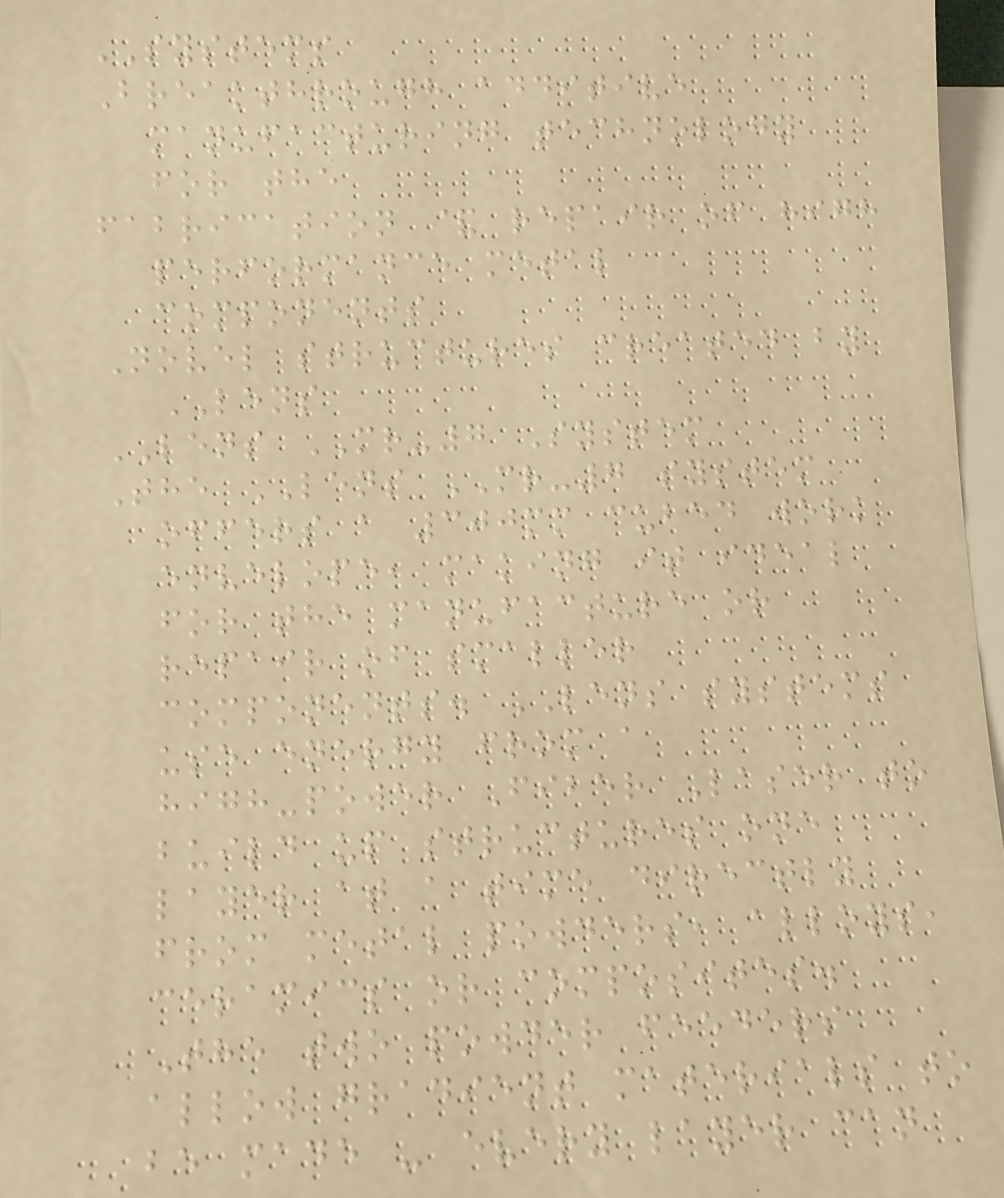SYSTEMS
Breakthrough additive
manufacturing technology
for the
fabrication & repair of high
performance metal
components
Novel structures created by
LENS
LENS MR-7 System
The LENS MR-7 system
offers a 300mm cubed work
envelope, making it ideal
for the manufacture or
repair of smaller
components. LENS systems
use energy from a
high-power Fiber Laser to
build up structures one
layer at a time directly
from metal powders, alloys,
ceramics or composites.
The two powder feeders
allow gradient materials to
be made - every layer can
